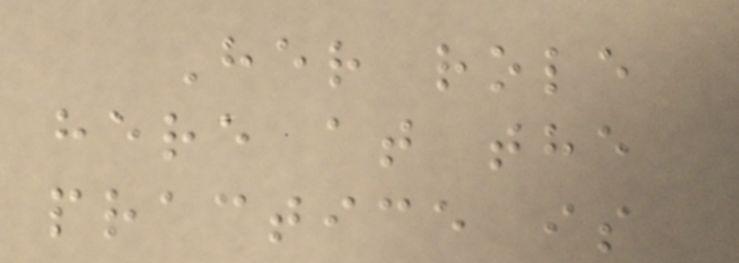Her role
here at the
practice is
